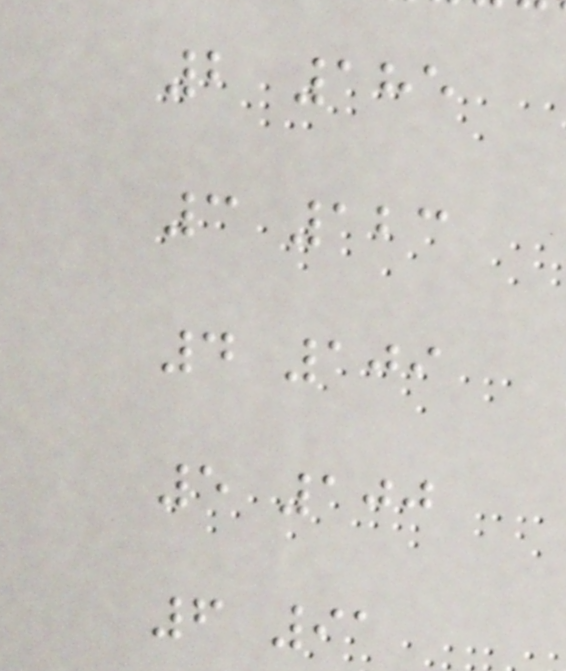2 185
3 123
4 109
5 100
6 91
